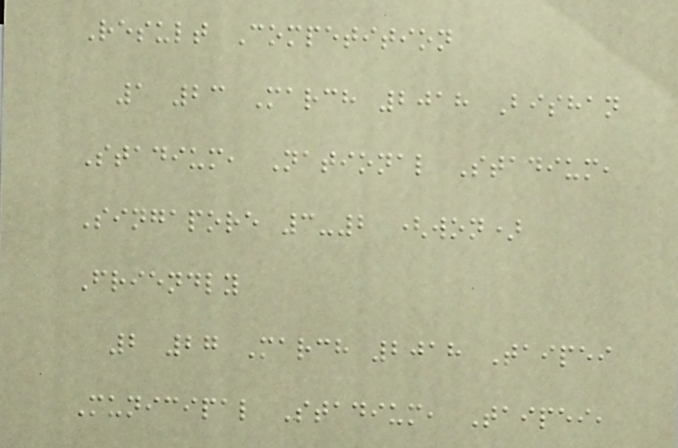Result Competition
1 23 March 2018 Bishan
Stadium, National Stadium,
Singapore 3-2 (won)
Friendly
2 27 March 2018 Taipei
Municipal Stadium, Taipei,
